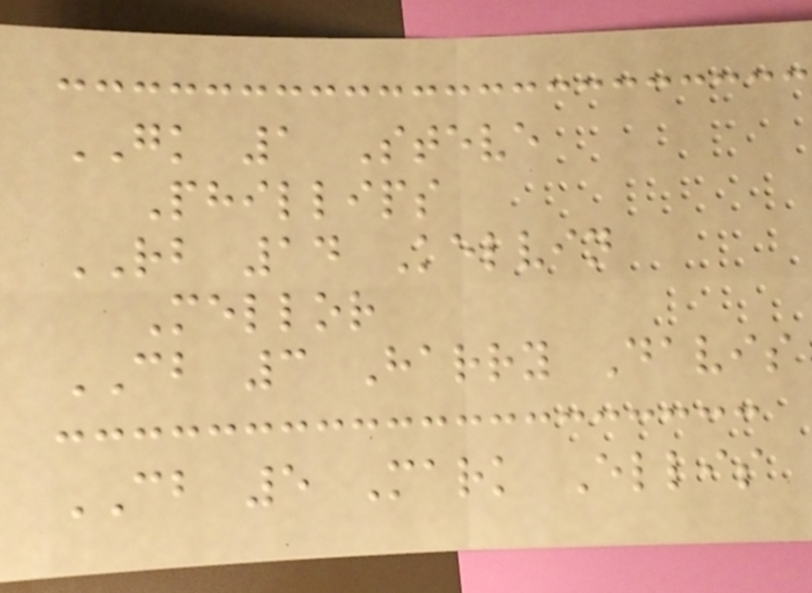GK 1 Steve
Phillips
RB 14 Kelvin
Mellor
CB 3 Harry Davis
CB 5 Mark Ellis
